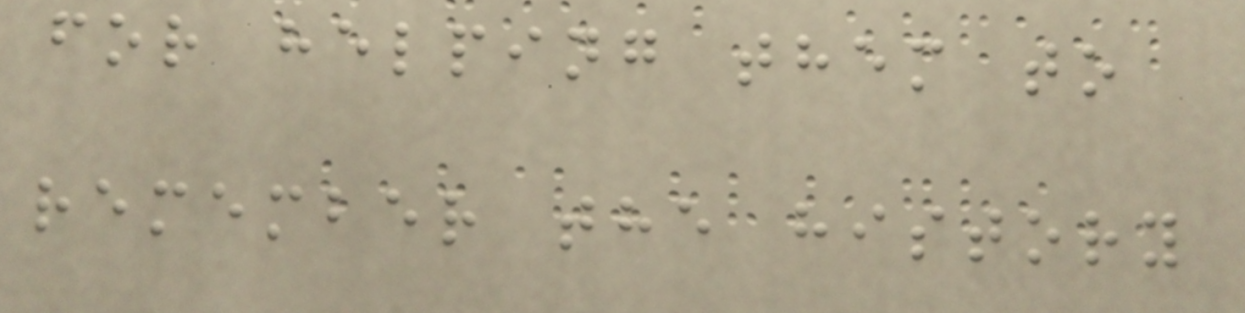for helping them to
remember the history
